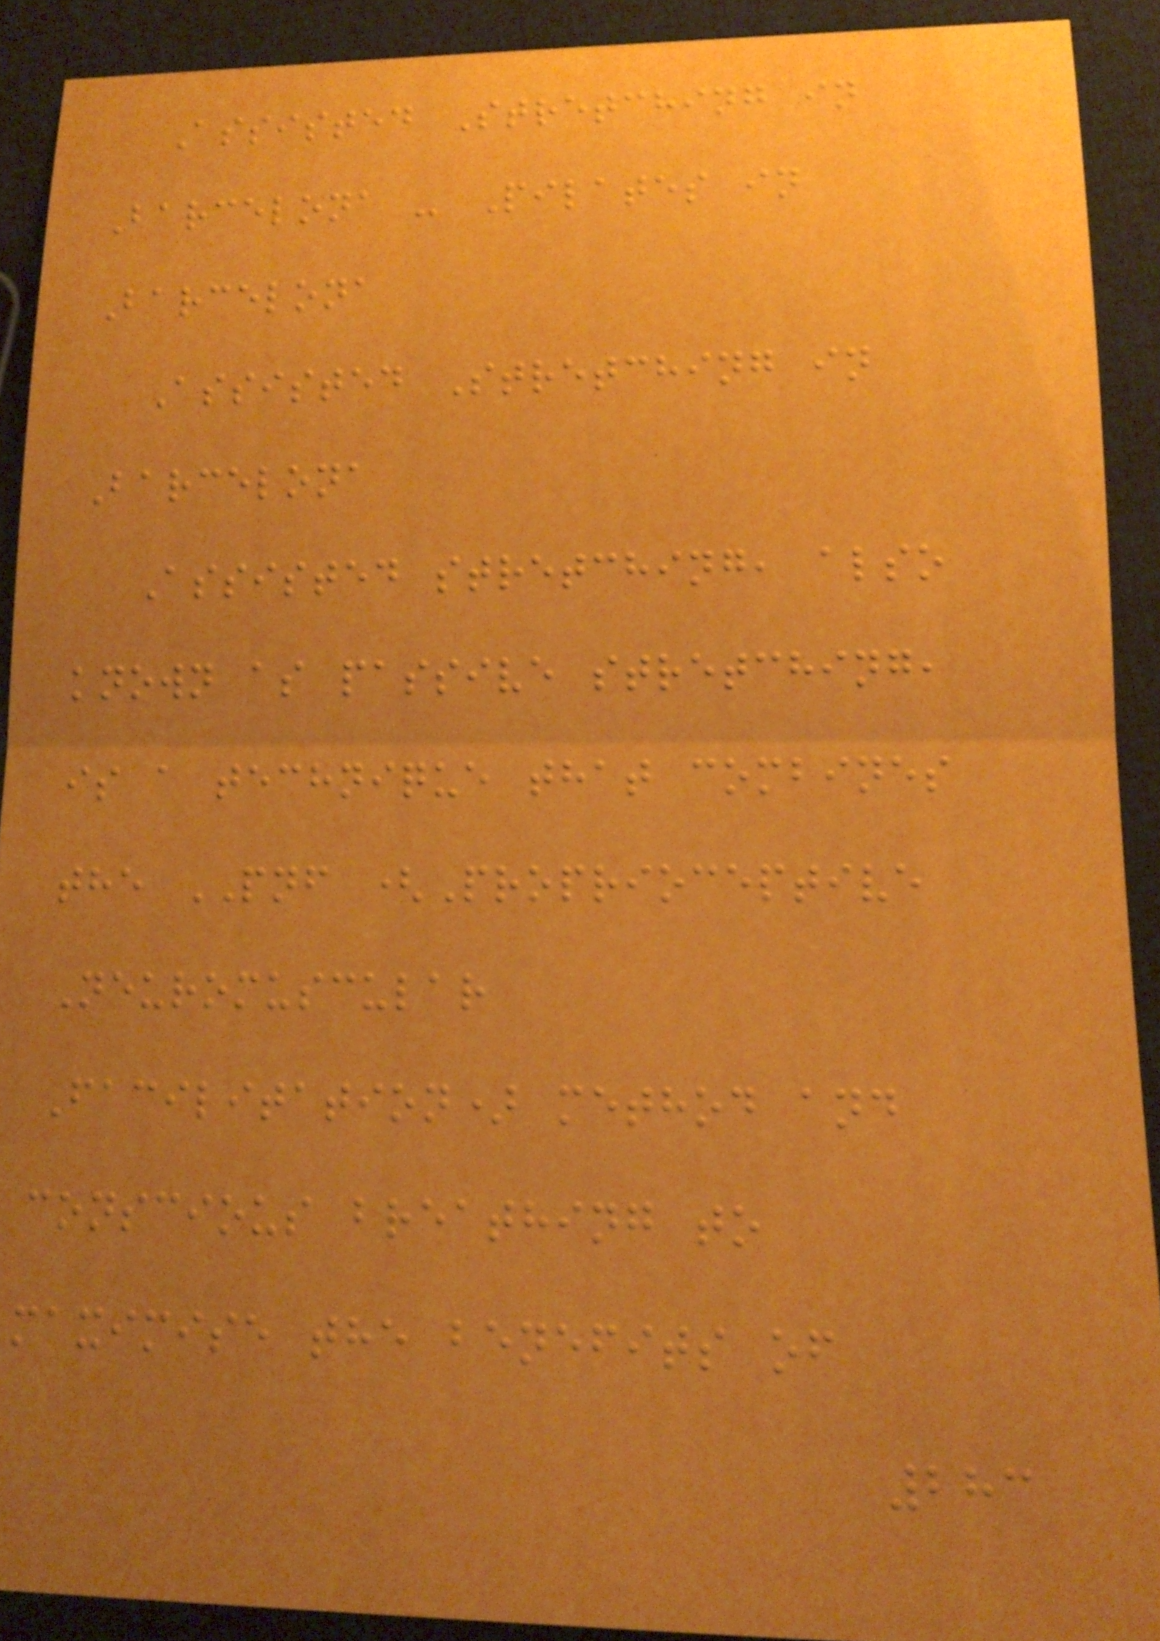Assisted Stretching in
Barcelona - Pilates in
Barcelona
Assisted Stretching in
Barcelona
Assisted stretching, also
known as passive stretching,
is a technique that combines
the PNF (Proprioceptive
Neuromuscular
Facilitation) method and
conscious breathing to
maximise the benefits of
283
